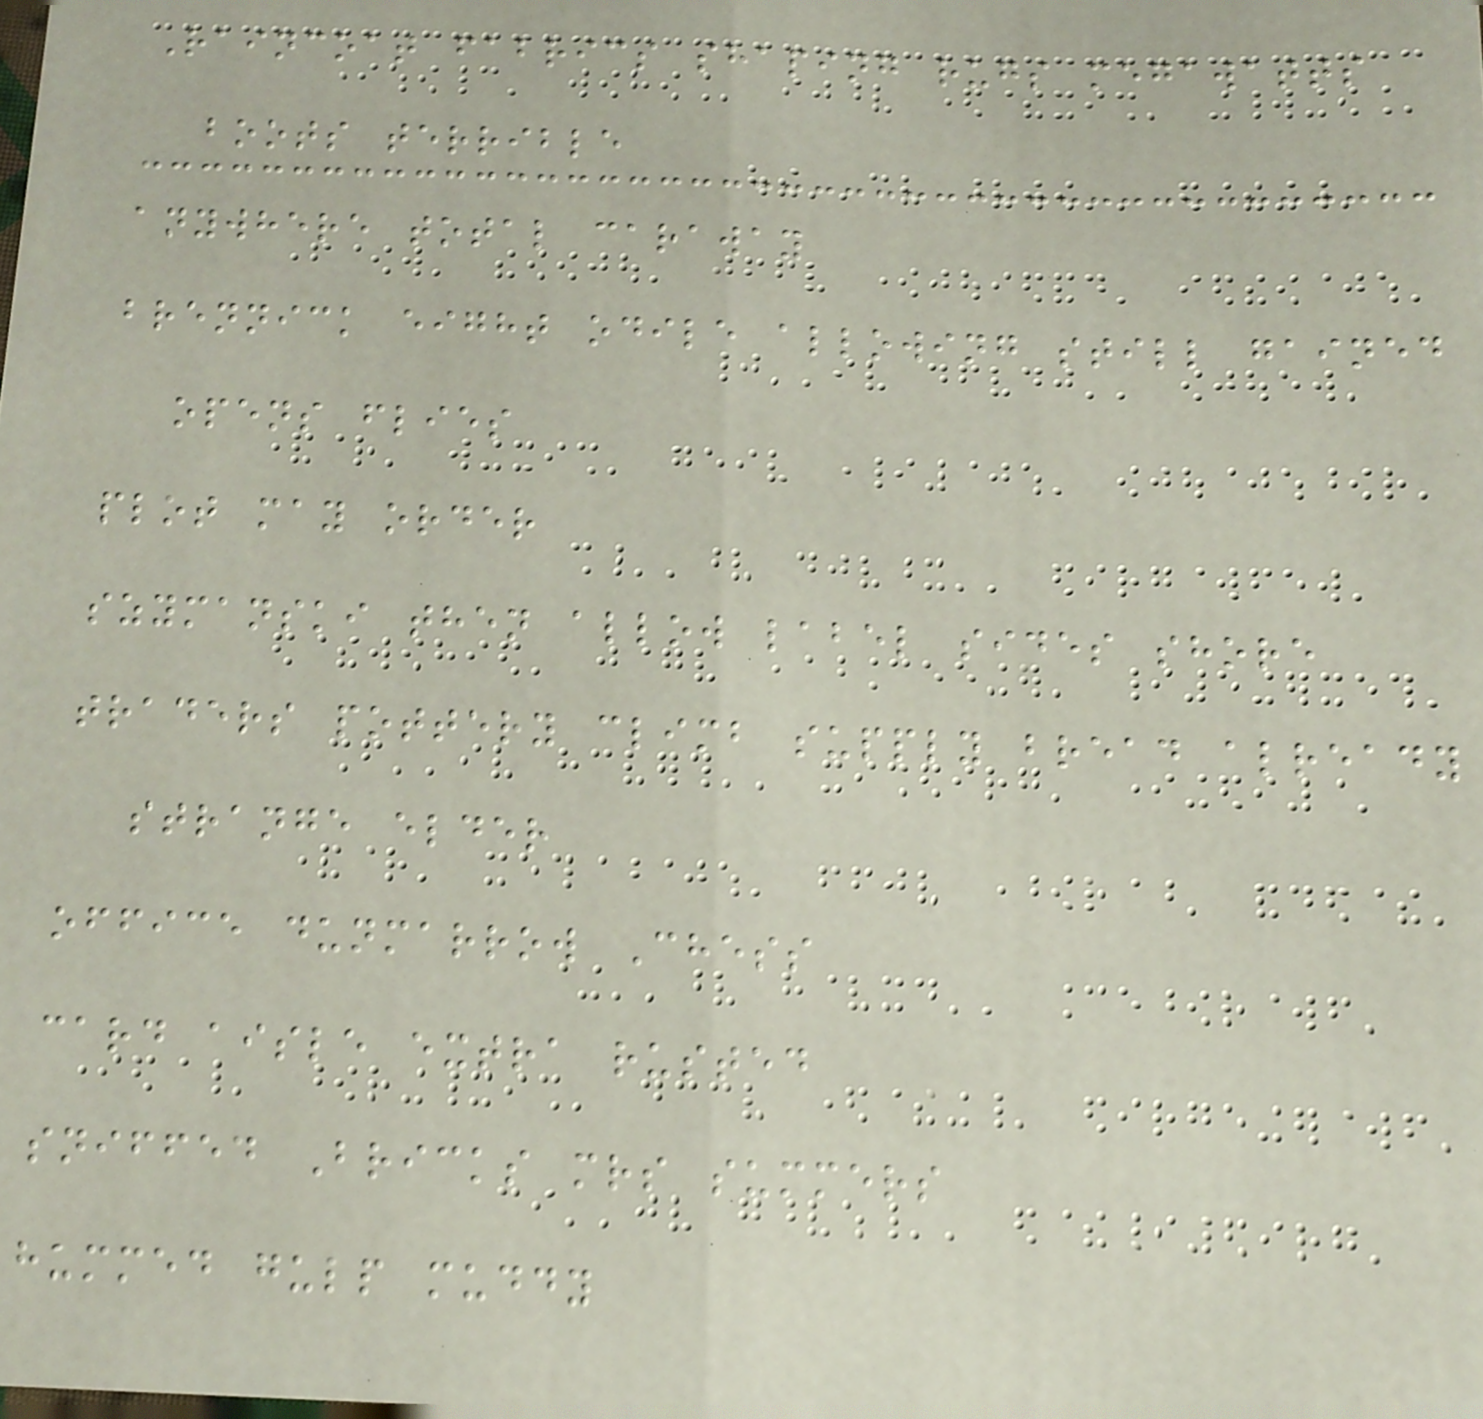Raincoat fabrics shaping rugs megawatts
boots terrible
anywhere total caraway
brennick eight odile allowing still gained
opens flies
plot may order
szymanski then allow label sides shore
traders pottery climb supply bread already
strange elder
office dunmarrow Chess
card aisle extra rusted
sniffed Bricks mrs summers
hummed gulp muddy
